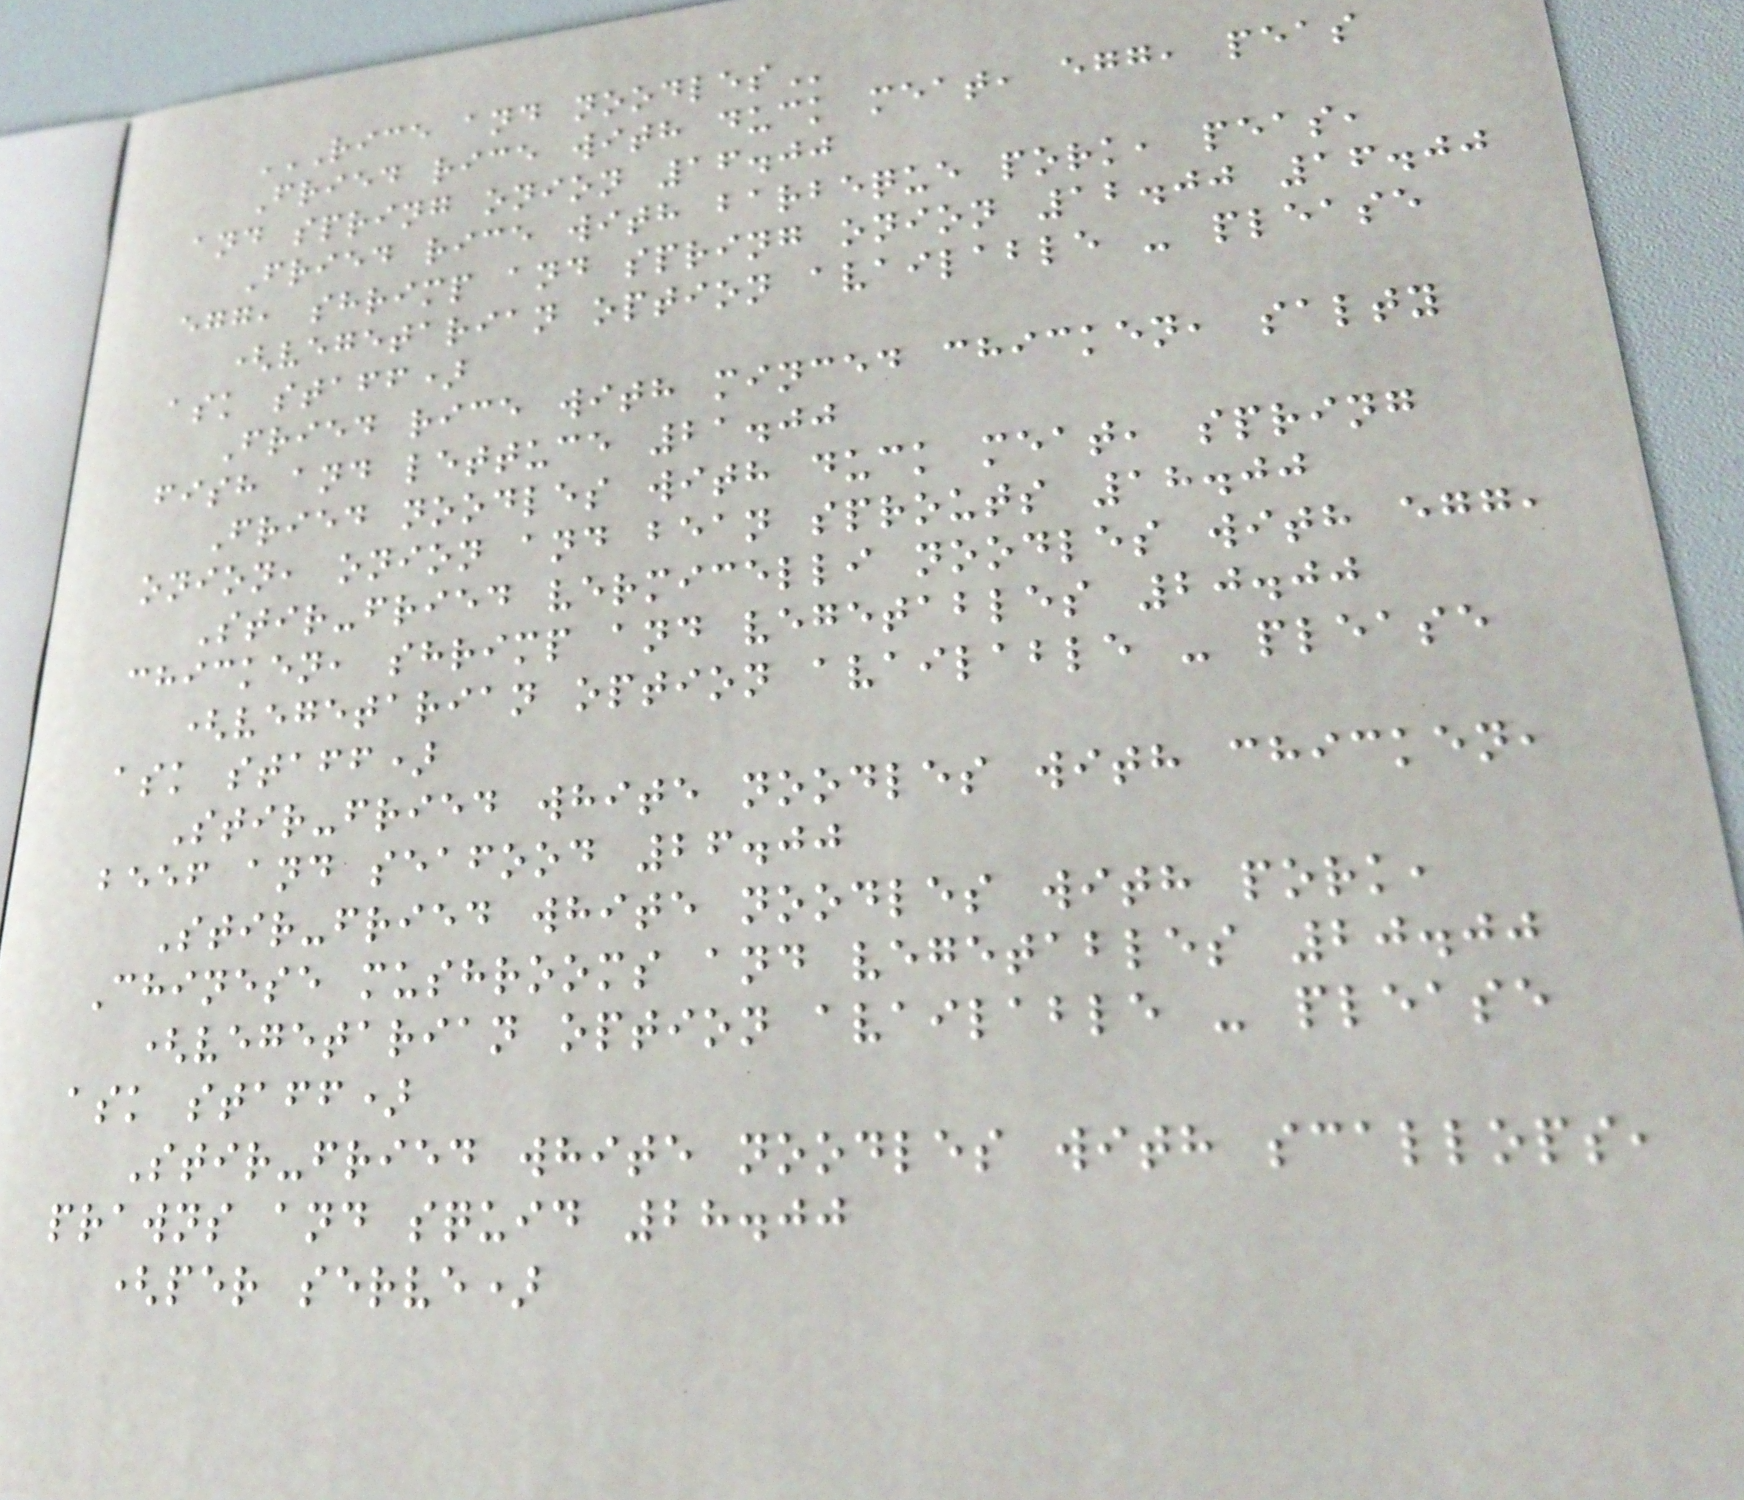RICE AND NOODLES
Fried rice with duck meat, egg, peas
and spring onion 16.00
Fried rice with barbeque pork, peas,
egg, shrimp and spring onion 12.00 16.00
(vegetarian option available - please
ask staff)
Fried rice with minced chicken, salty
fish and lettuce 21.00
Fried noodles with duck meat, spring
onion, onion and bean sprouts 18.00
Stir-fried vermicelli noodles with egg,
chicken, shrimp and vegetables 20.00
(vegetarian option available - please
ask staff)
Stir-fried white noodles with chicken,
beef and seafood 26.00
Stir-fried white noodles with pork,
Chinese mushrooms and vegetables 20.00
(vegetarian option available - please
ask staff)
Stir-fried white noodles with scallops,
prawns and squid 28.00
(per serve)
